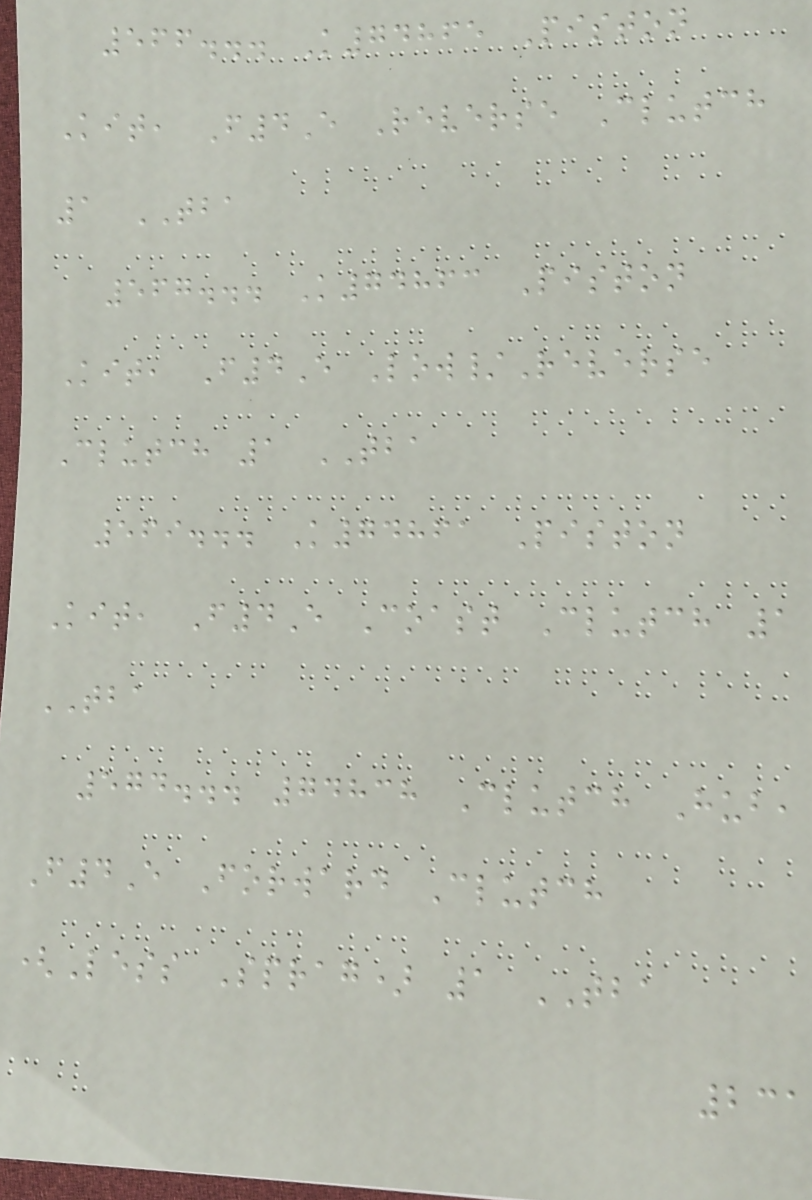566... K74865 Piston
Kit, F4E Reverse Clutch
1 TBA
567... K74863 Piston
Kit, F4E Low/Reverse
Clutch 1 TBA
569... K74861 Piston
Kit, F4E Coast Clutch 1
TBA
574... 74838 Clutch Hub,
F4E Forward Clutch
(Less Sprag) 1 TBA
231
